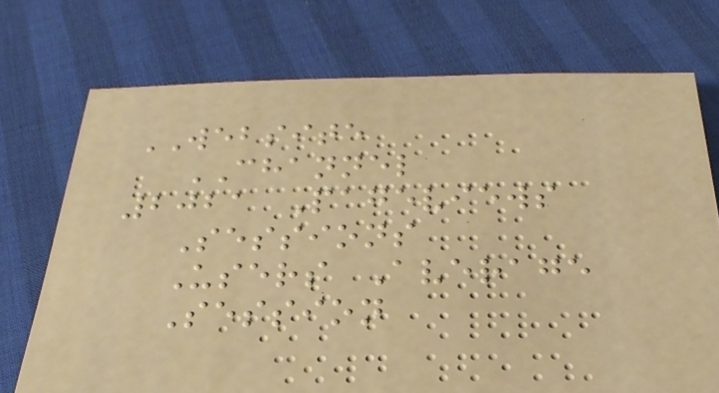WEBSITE
CHANNEL
2021 Pageviews
Sessions
Users Average
Session
